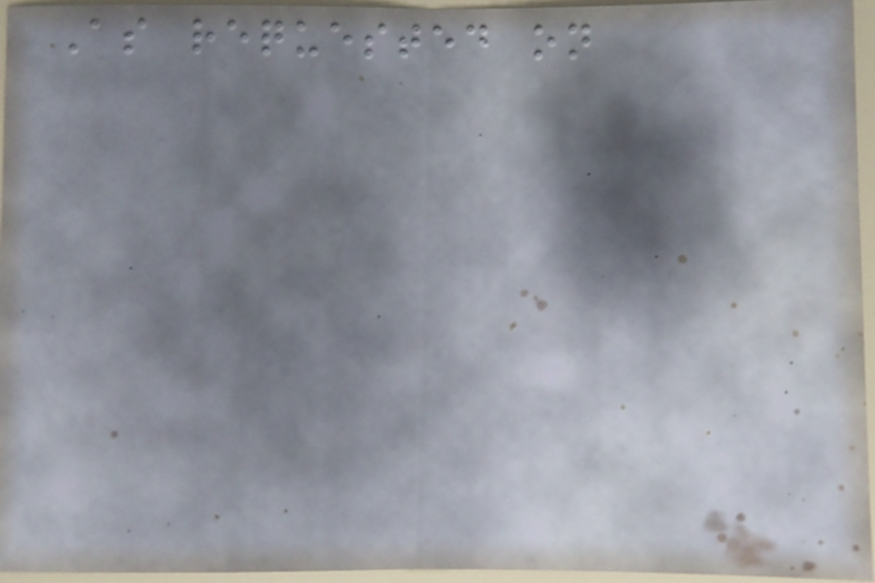As requested on
